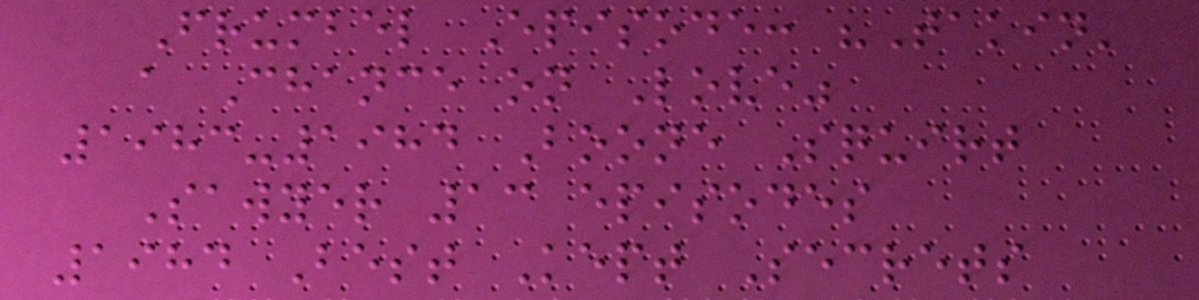Frumbel Episode: "Takin'
a Chance on Love"
1983-1984 Boone Squirt
Sawyer 13 episodes
1984 Best Kept Secrets
